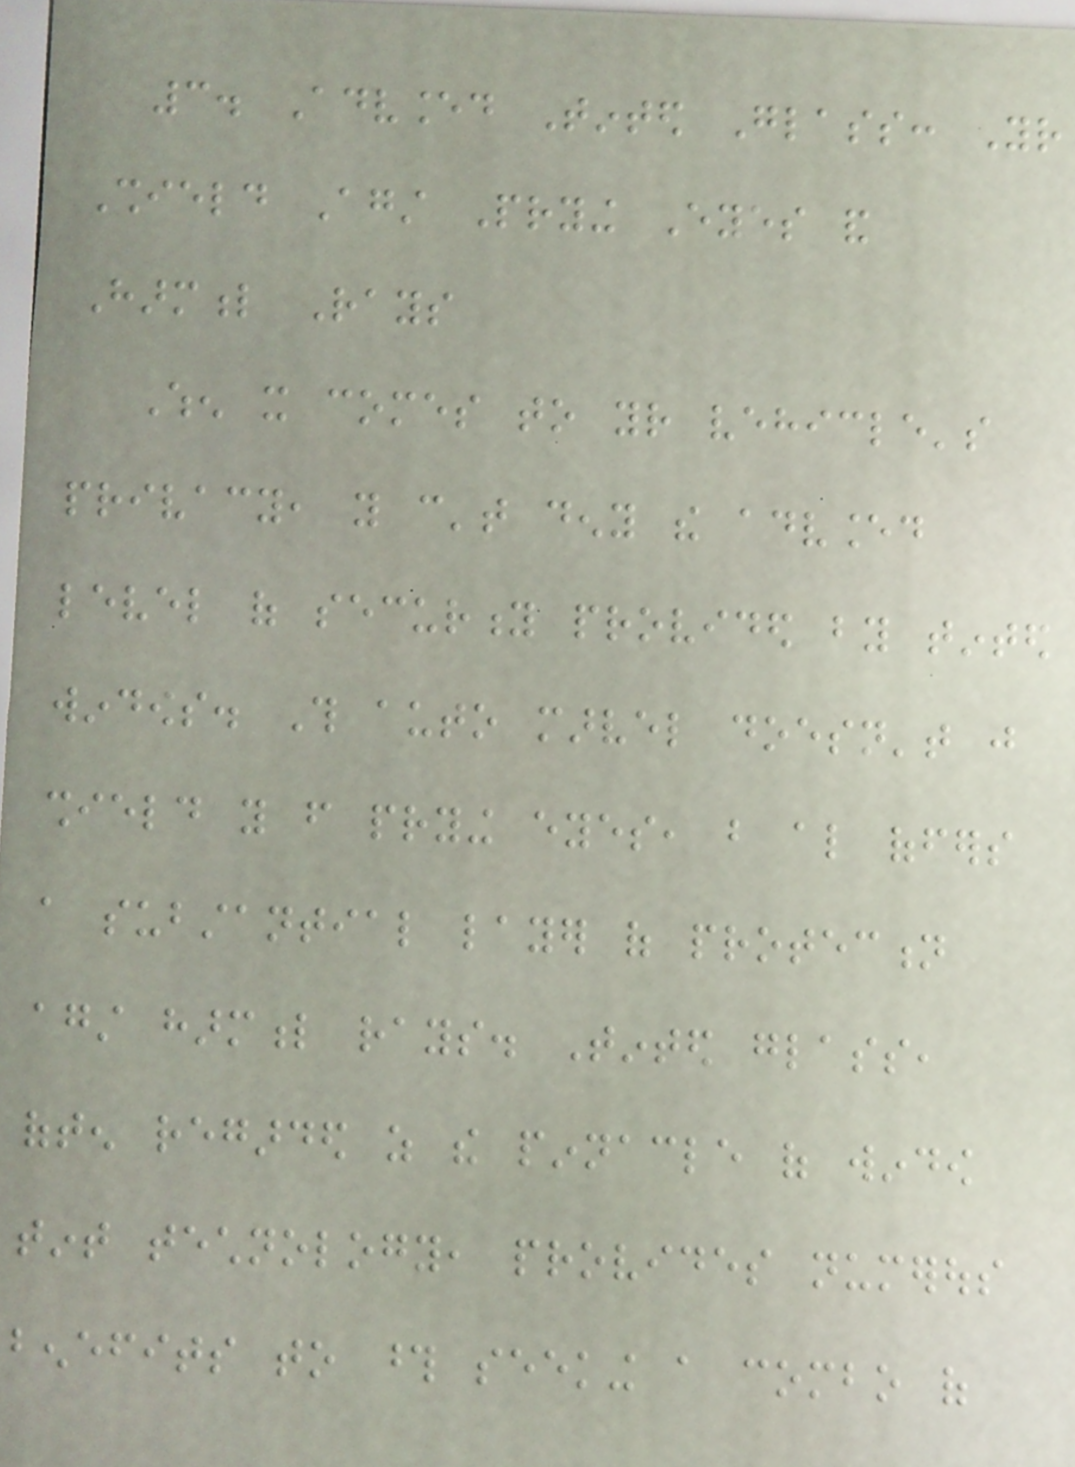3. Advanced Tinted Glass: Your
Shield Against Prying Eyes and
Harmful Rays
When it comes to your vehicle's
privacy, you can't deny the advanced
level of security provided by tinted
windows. This auto marvel doesn't just
shield you from prying eyes, but also offers
a substantial layer of protection
against harmful rays. Tinted glass,
often regarded as the pinnacle of window
tint technology, provides numerous
benefits to those seeking a combo of
